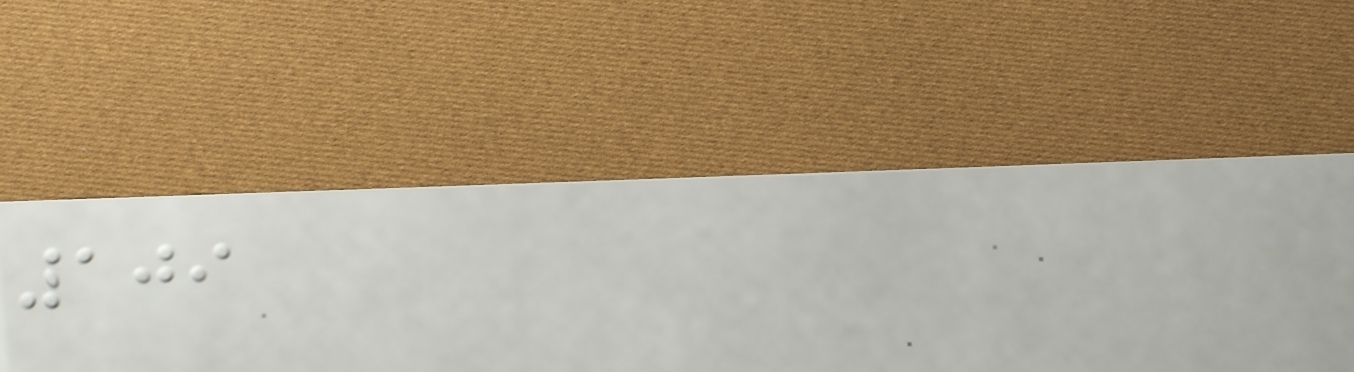109
